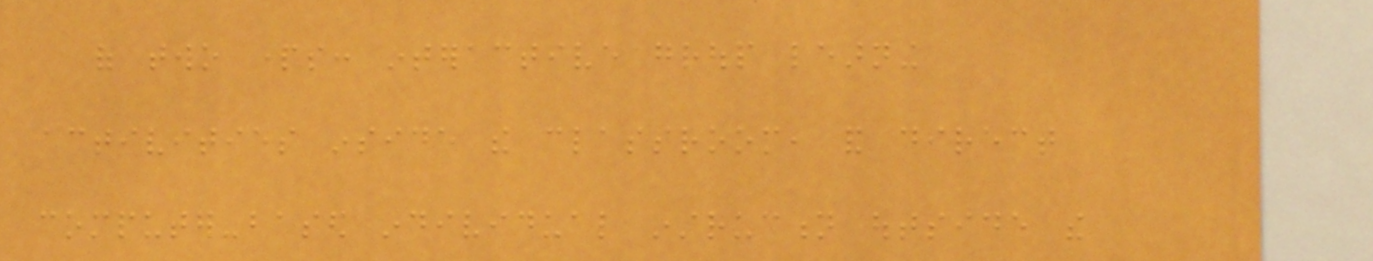of two parts: interactive group learning
activities inside the classroom, and direct
computer-based individual instruction outside the
